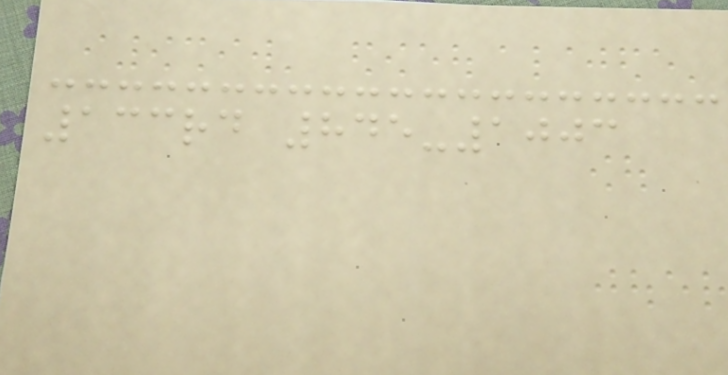133rd 845-1003
